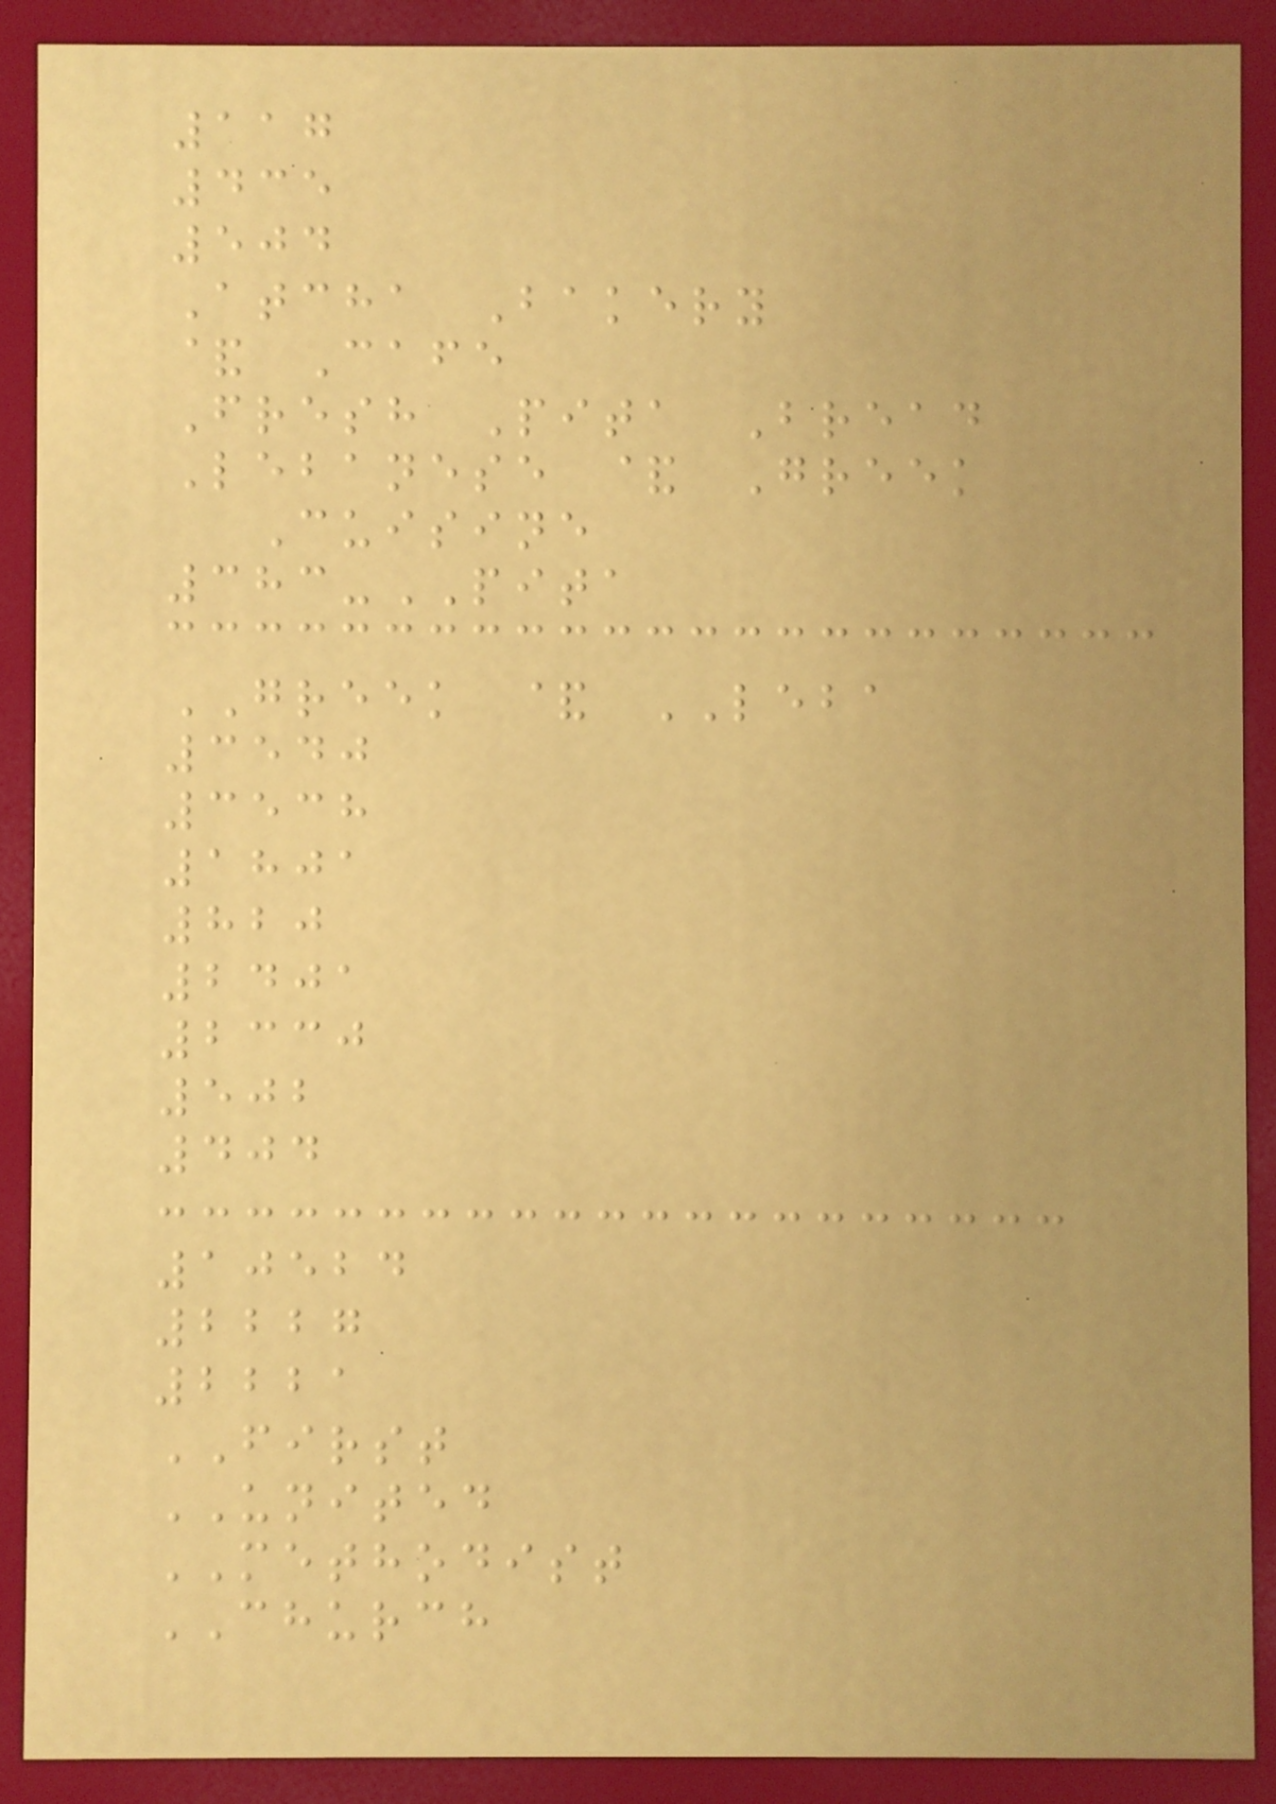117
435
504
Atcha Bakery
& Cafe
Fresh Pita Bread
Lebanese & Greek
Cuisine
383-PITA
GREEK & LEBA
3540
3538
1801
820
2401
2330
502
404
10524
2227
2221
FIRST
UNITED
METHODIST
CHURCH
